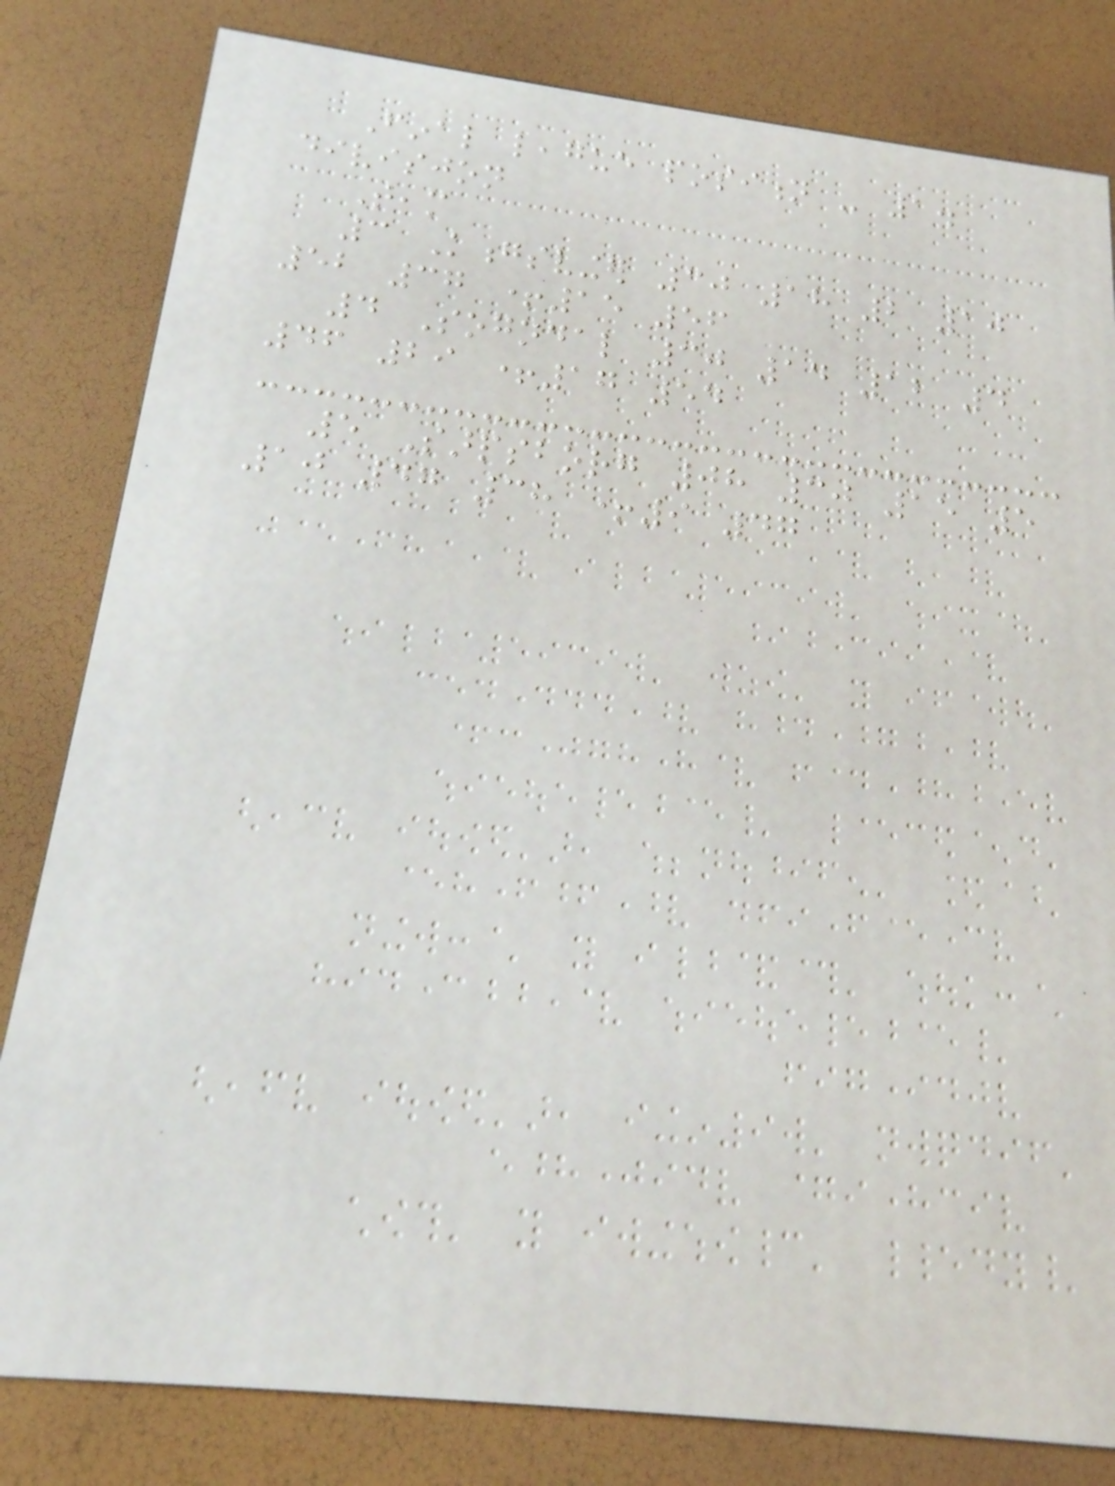Final league position - 1.
divisjon
Team
3 Kongsvinger 30 18 2 10
52 37 +15 56
4 Sogndal 30 14 12 4
46 29 +17 54
5 Sarpsborg 08 30 15 5
10 47 38 +9 47
